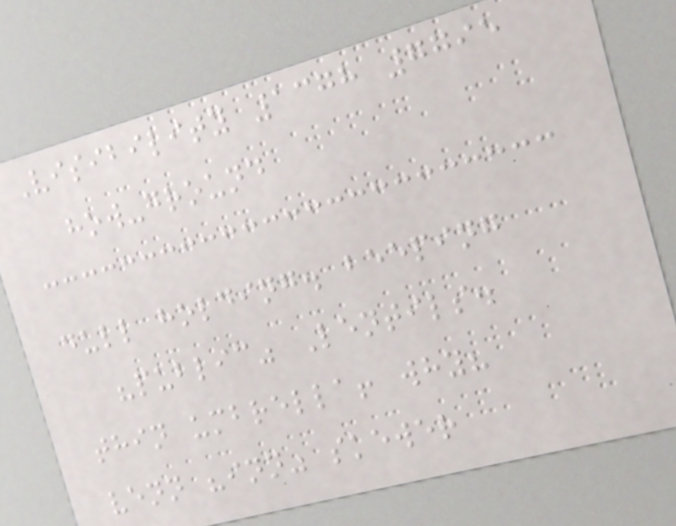Visibility 1378 7795
how-ground
dull holding. beeping
"public" Lentils.
thin umbrella! why?
venn "inn" skewer
